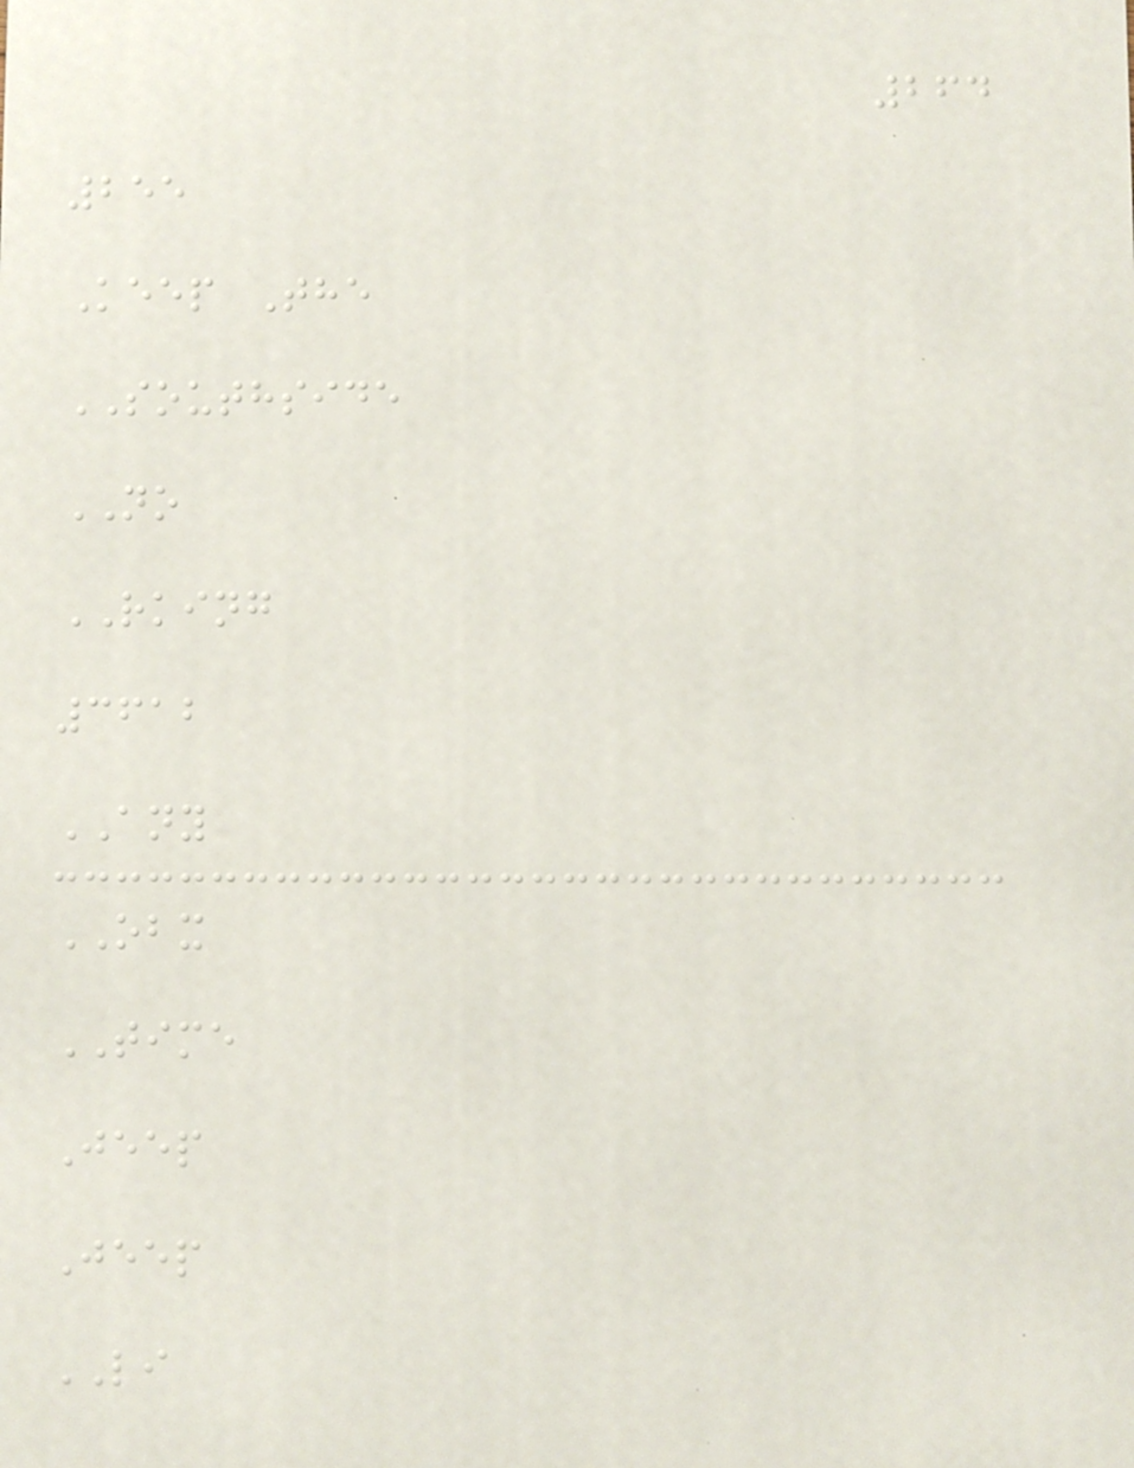264
255
Keep The
SOUTHSIDE
NO
RKING
3612
ANY
OBX
TIME
Jeep
Jeep
LI
